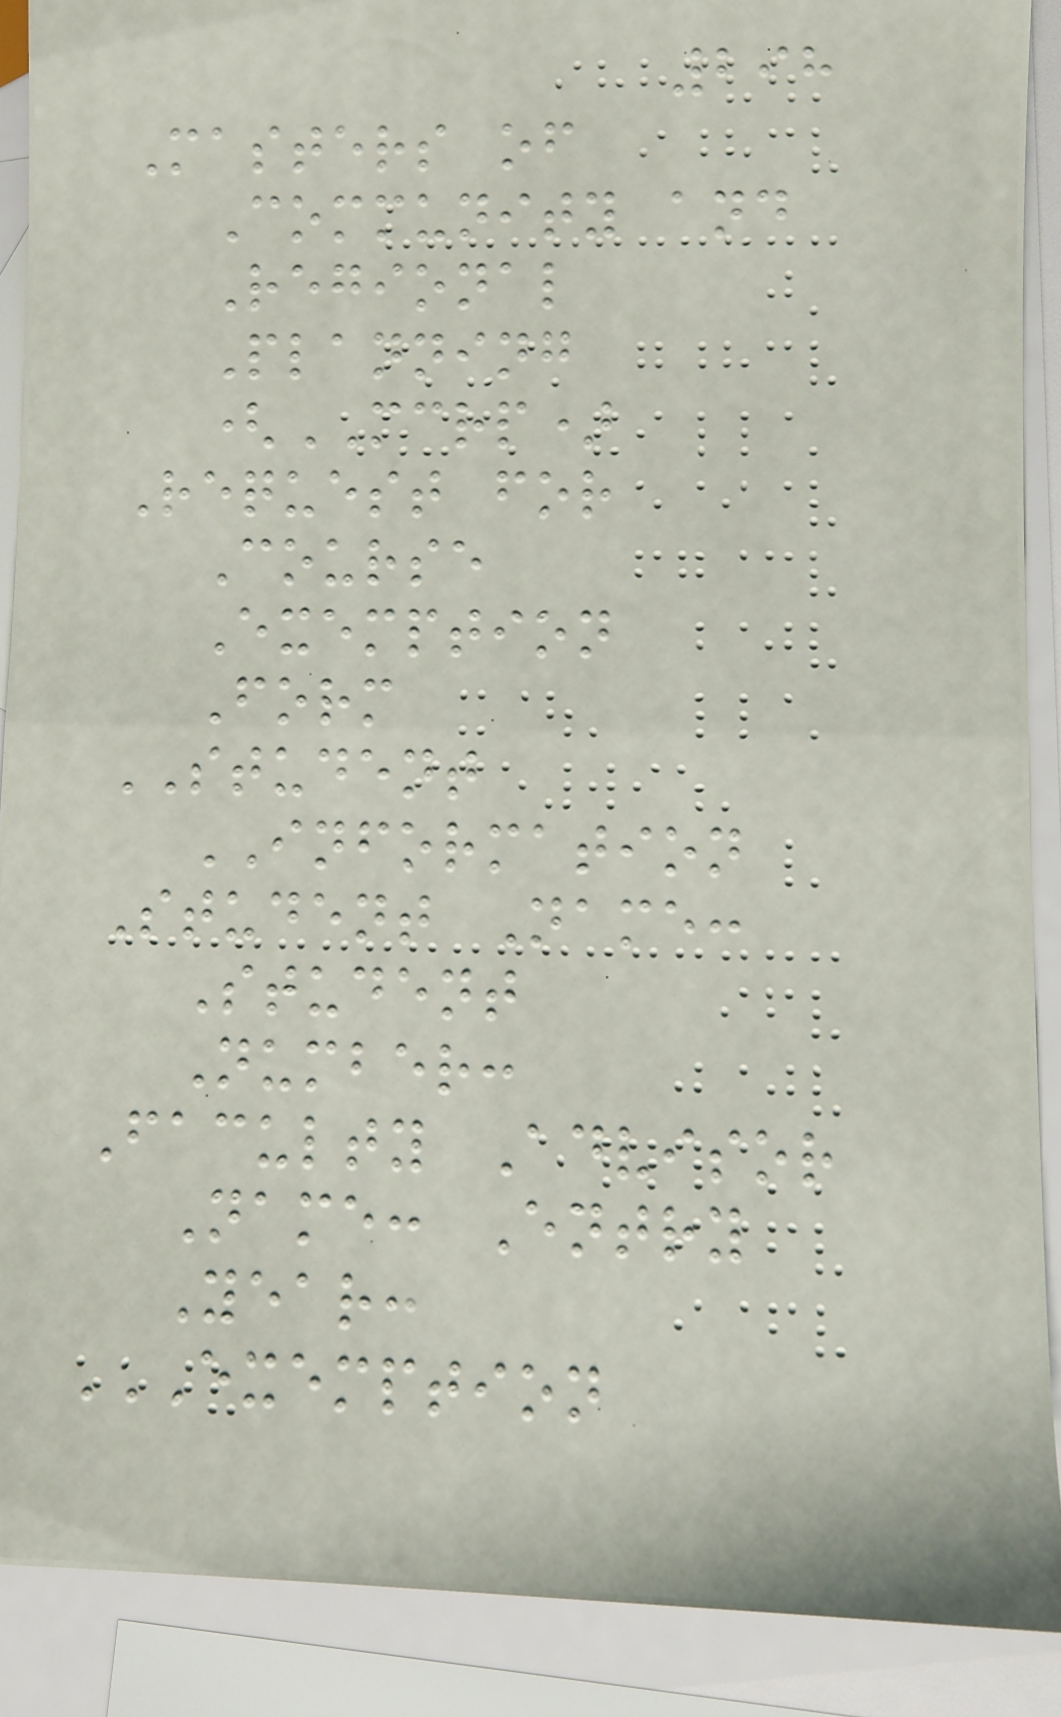298
Masters of
Community and
Regional
Planning
(MCRP)
Request for
Course
Exemption
Form
STUDENT
INFORMATION
Student Name:
Student
Number:
Faculty Advisor
Name: Entry
Year:
EXEMPTION
